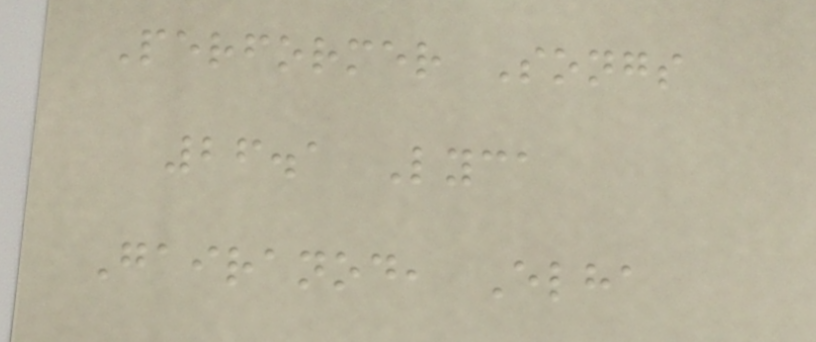Performer Songs
26.1 Lyca
Gairanod, Elha
